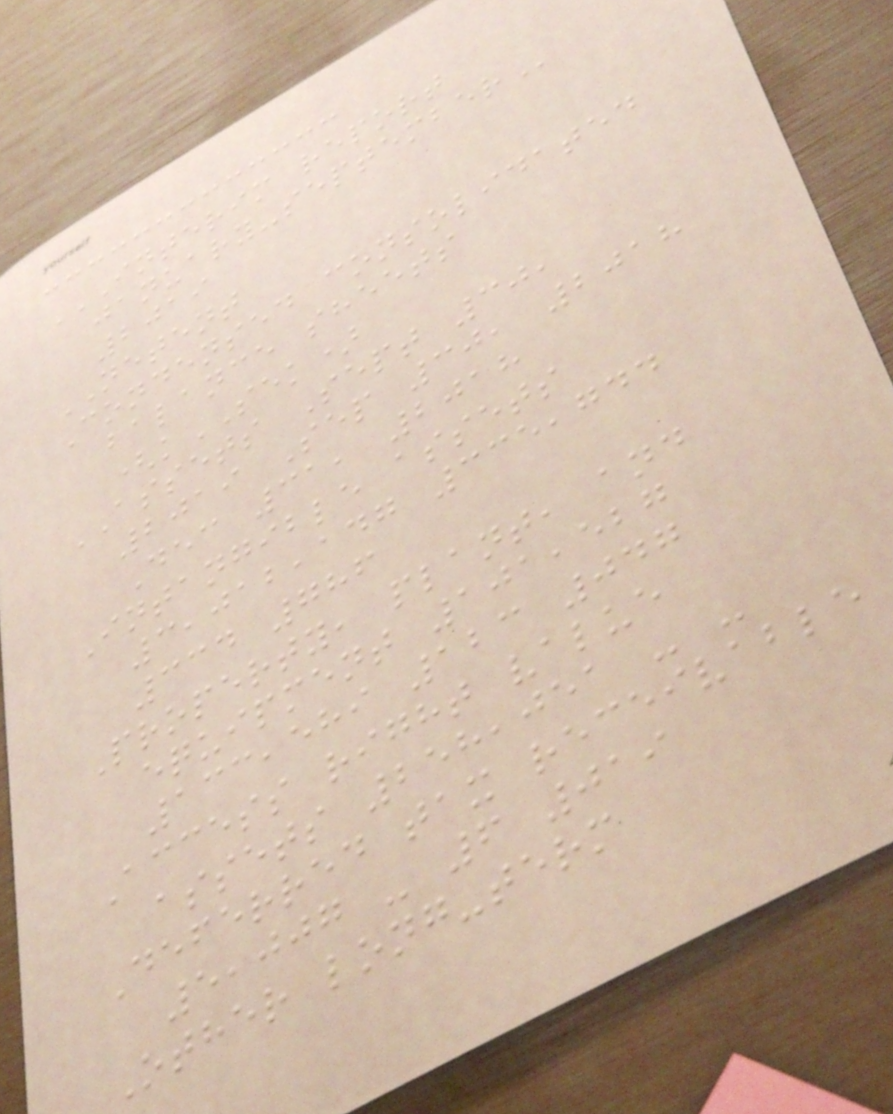INTERIM REPORT
JANUARY-SEPTEMBER
2019
NETENT
Condensed consolidated
balance sheets
(kSEK)
ASSETS Sept 30,
2019 Sep 30, 2018
Dec 31, 2018
Intangible assets
3,012,147 335,744
334 786
Property, plant, and
equipment 101,527
133,589 123 047
Access right value
assets 258,051 - -
Deferred tax receivable
5,007 - 6 019
Other long-term
